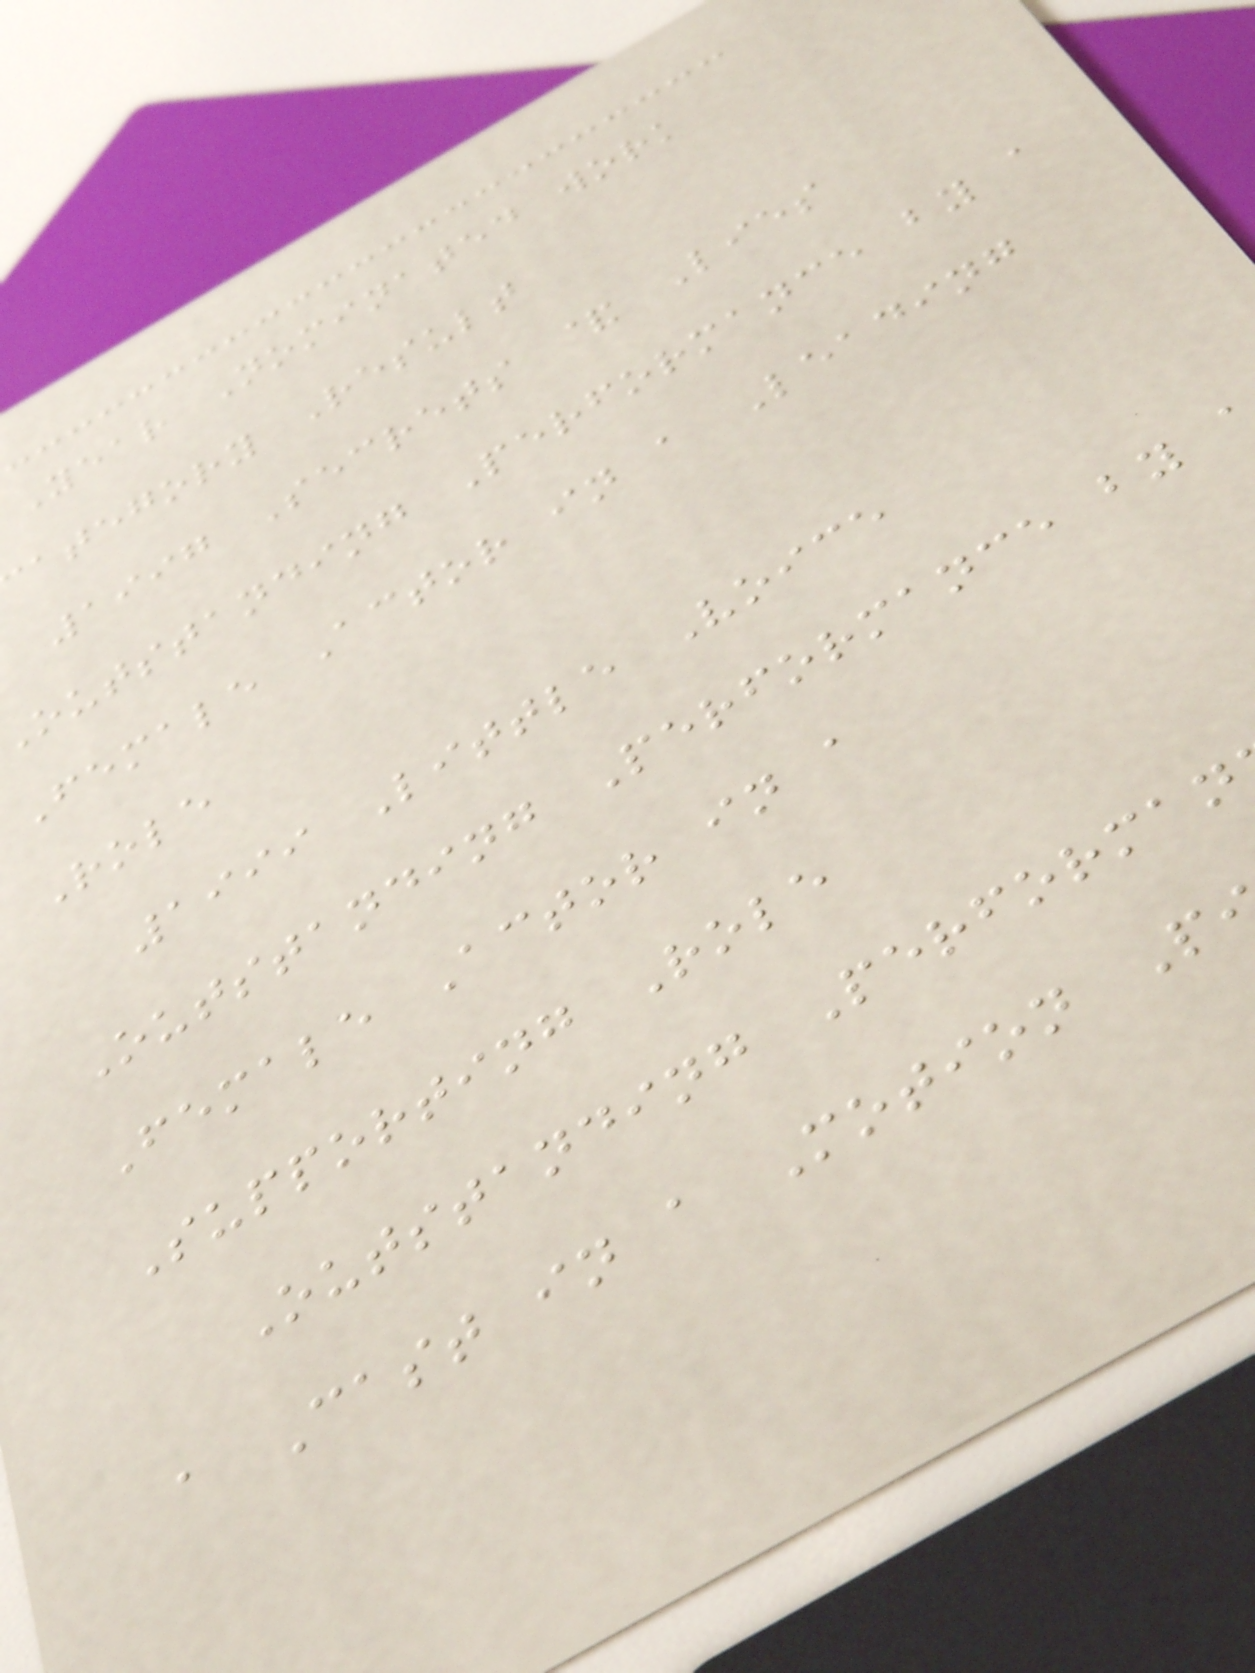Year Nominated work
ategory Result
1997 Secrets & Lies
outstanding Performance by a
Female Actor in a Leading
Role
1999 Little Voice
Outstanding Performance by
Female Actor in a
Supporting Role
Outstanding Performan
a Cast in a Motion P
